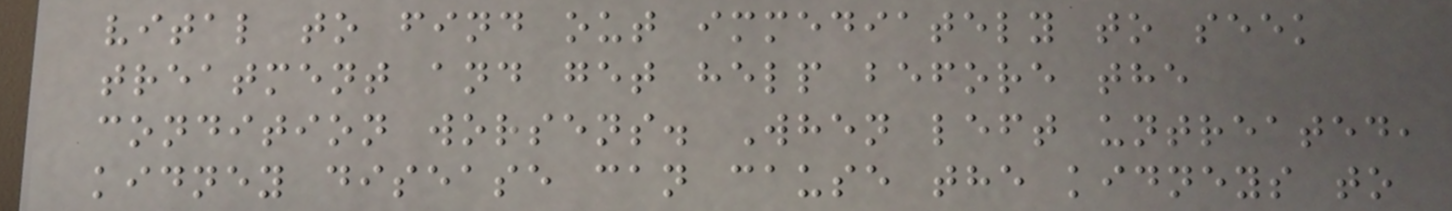vital to find out immediately to seek
treatment and get help before the
condition worsens. When left untreated,
kidney disease can cause the kidneys to
